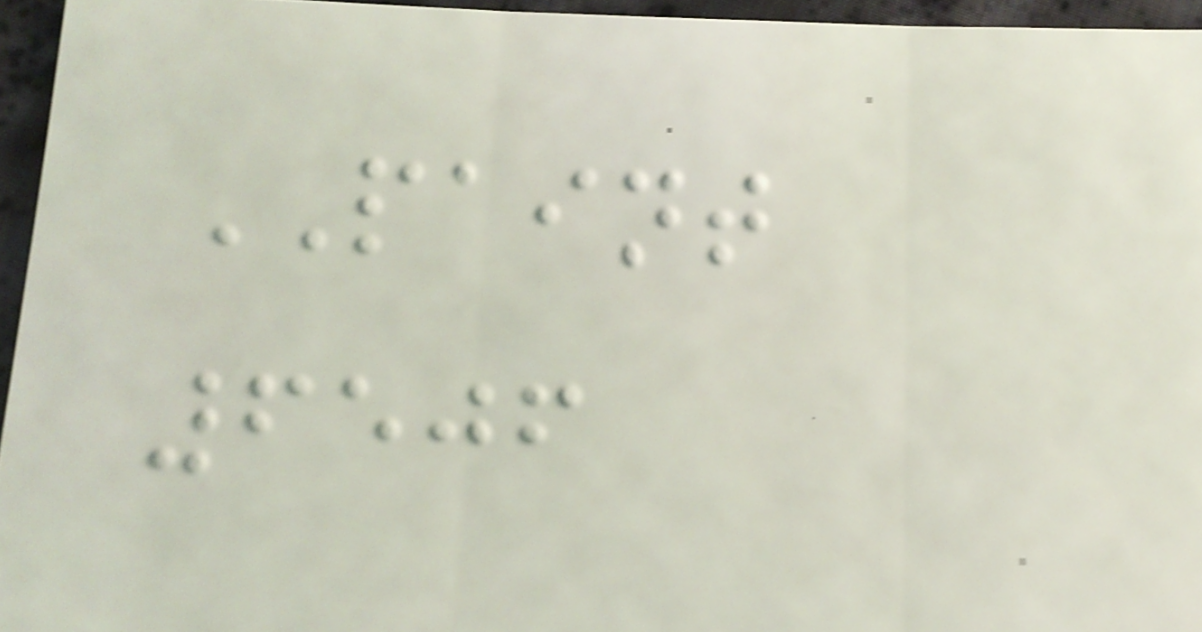PAINT
6506
